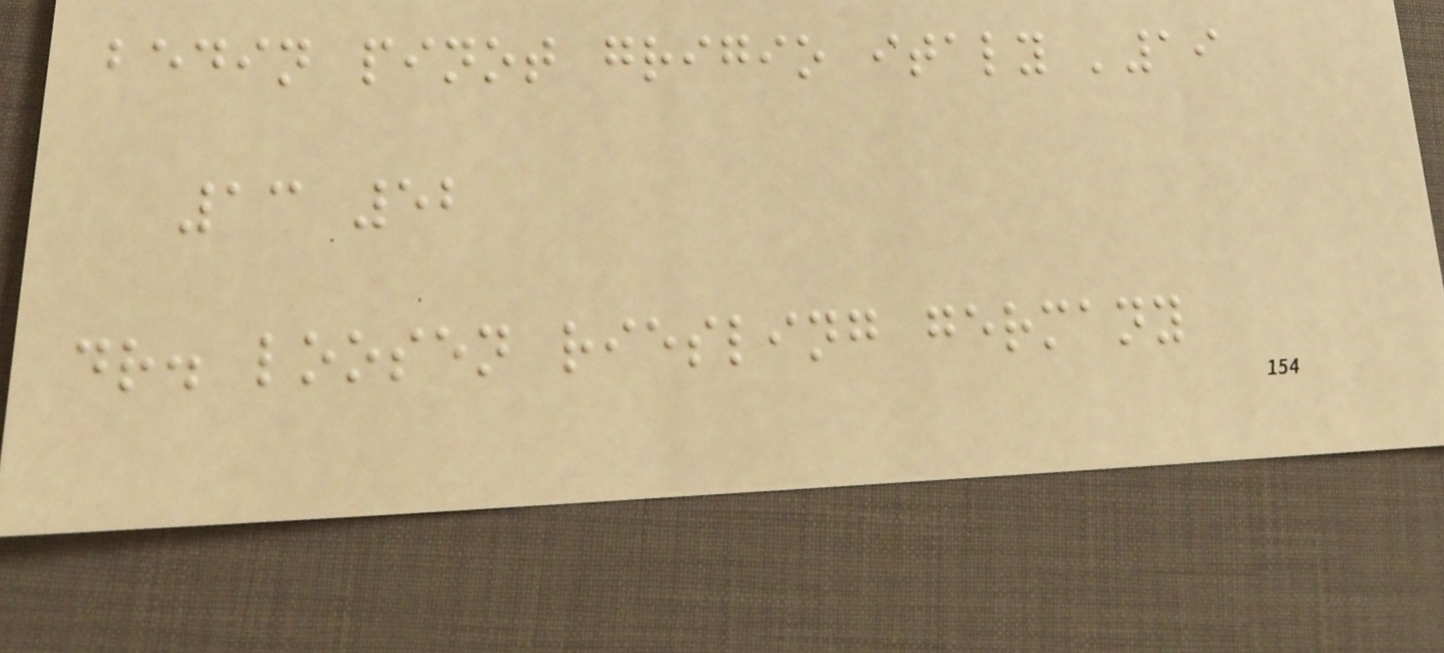bedin pinot grigio italy '19
13 52
dr. loosen riesling germany
